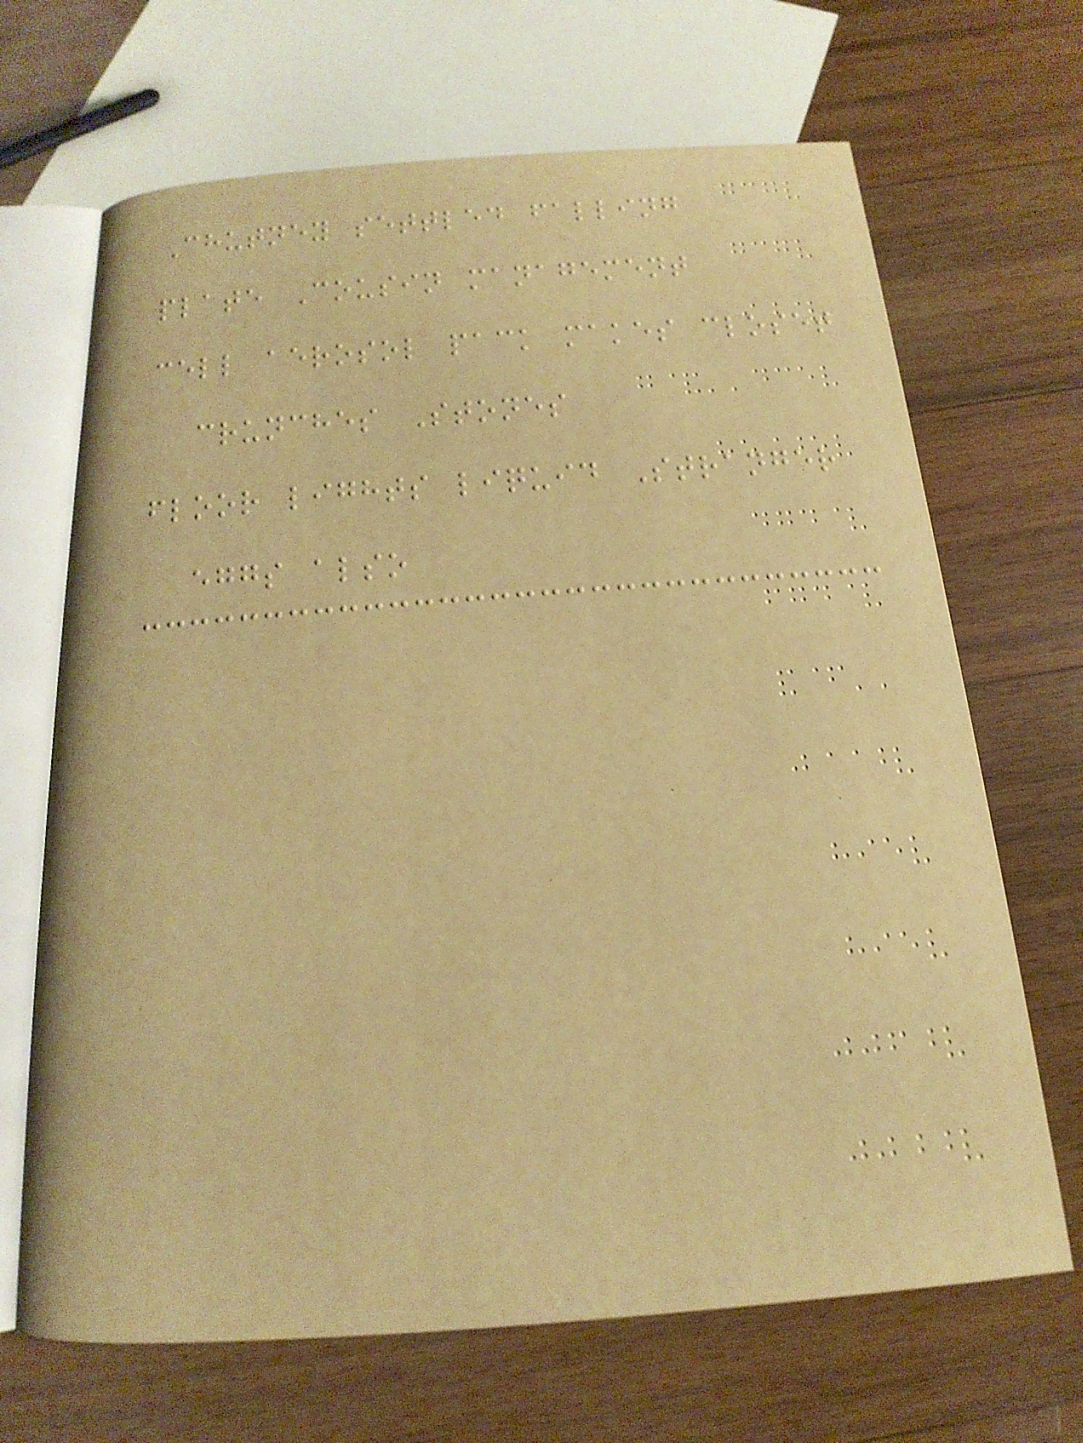Chutney settled falling
plate Cousin management
cell aerosol pack makes closet
crunches Stones
floor lights liquid Stranger
eggs also
